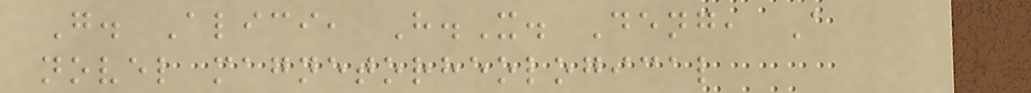G. Alici, H.X. Deng, A
novel magnetorheological
